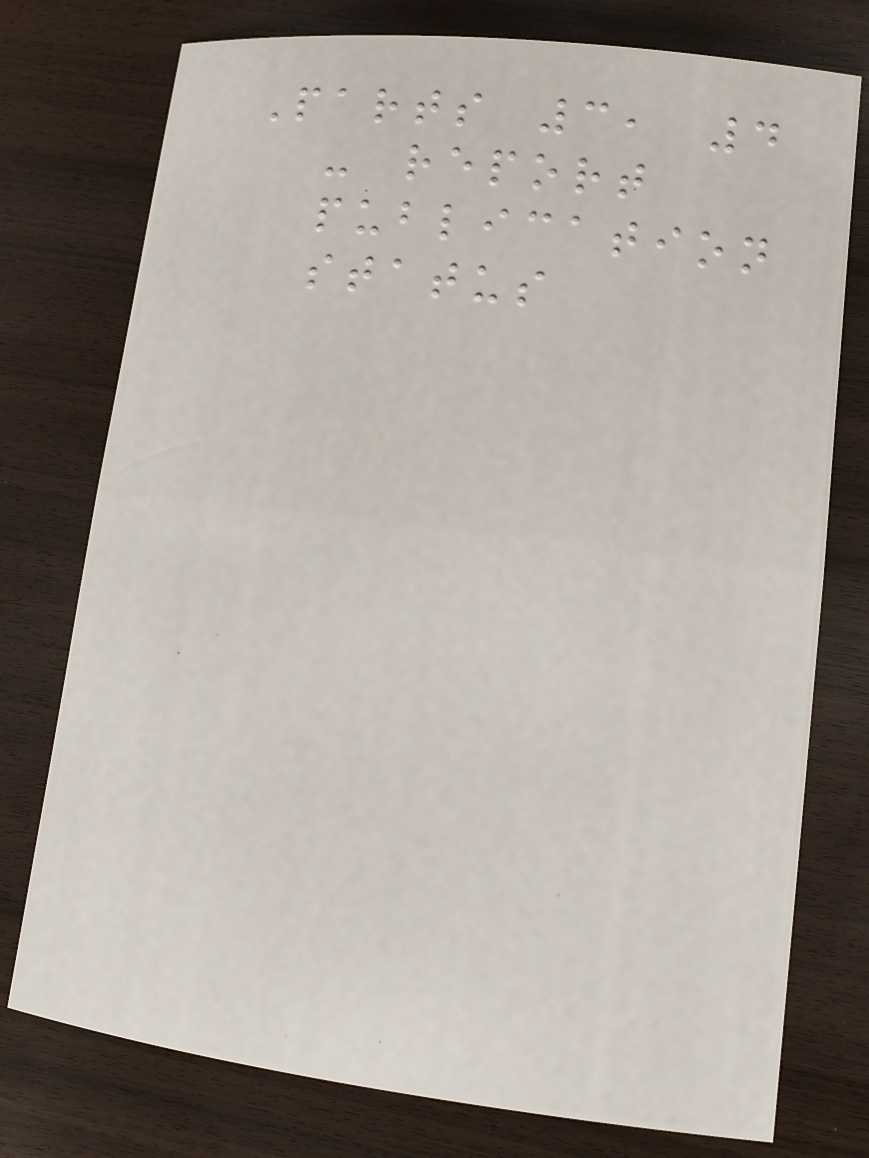Parts 3, 4
- report
publication
status
